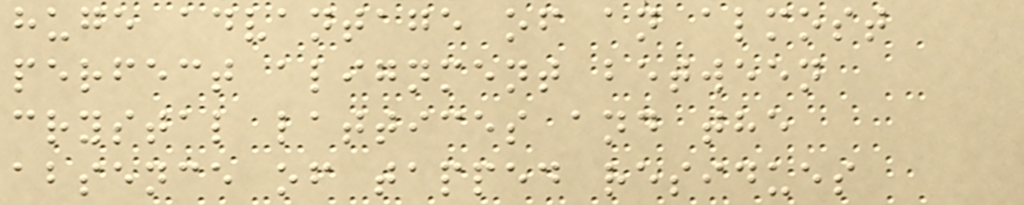huge advantage of an almost
perfect alignment between
crystal lattices and the
absence of tapped residues
